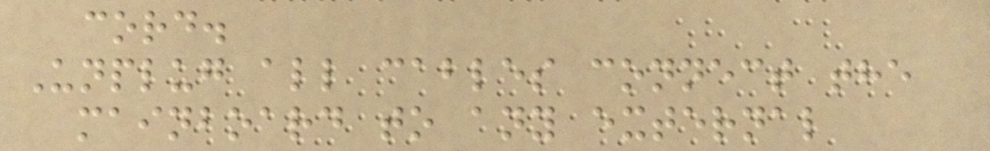cord.
Unplug all cables connect the
mainboard to any external
